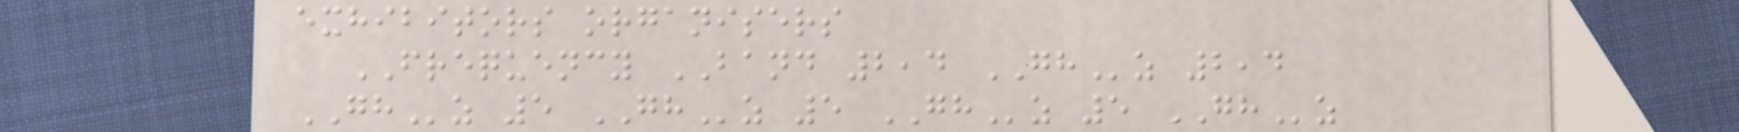exhibitors organisers
FREQUENCY BAND 2,4 GHz 2,4
GHz 5 GHz 5 GHz 5 GHz
